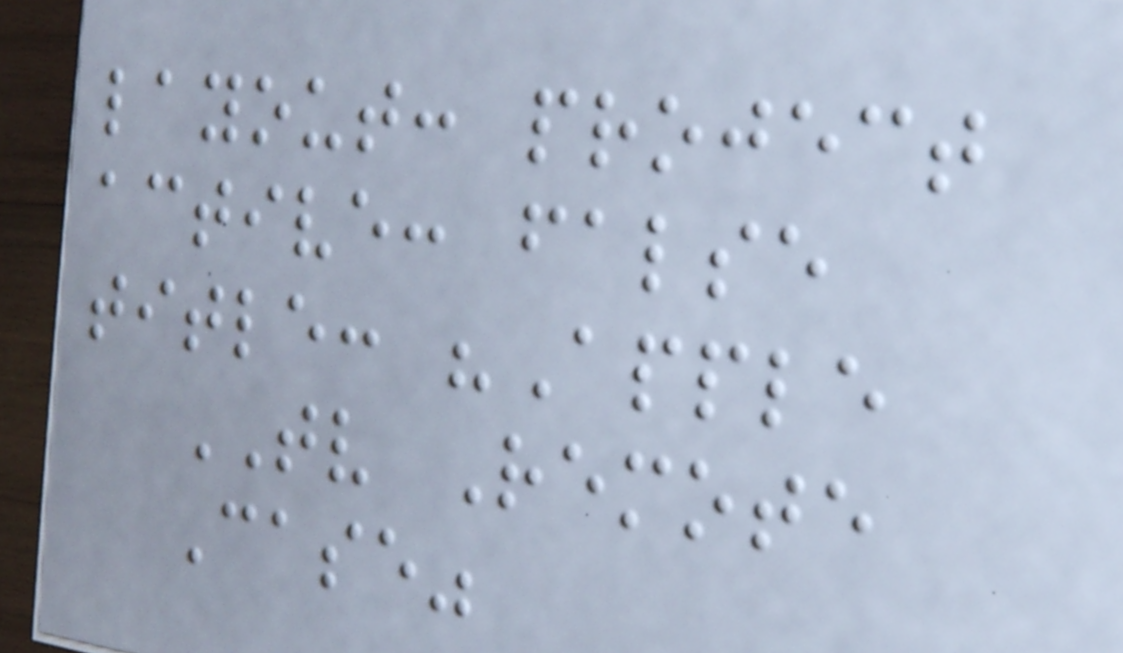layout: project
active: false
title: "Apple
TV Remote
Case"
